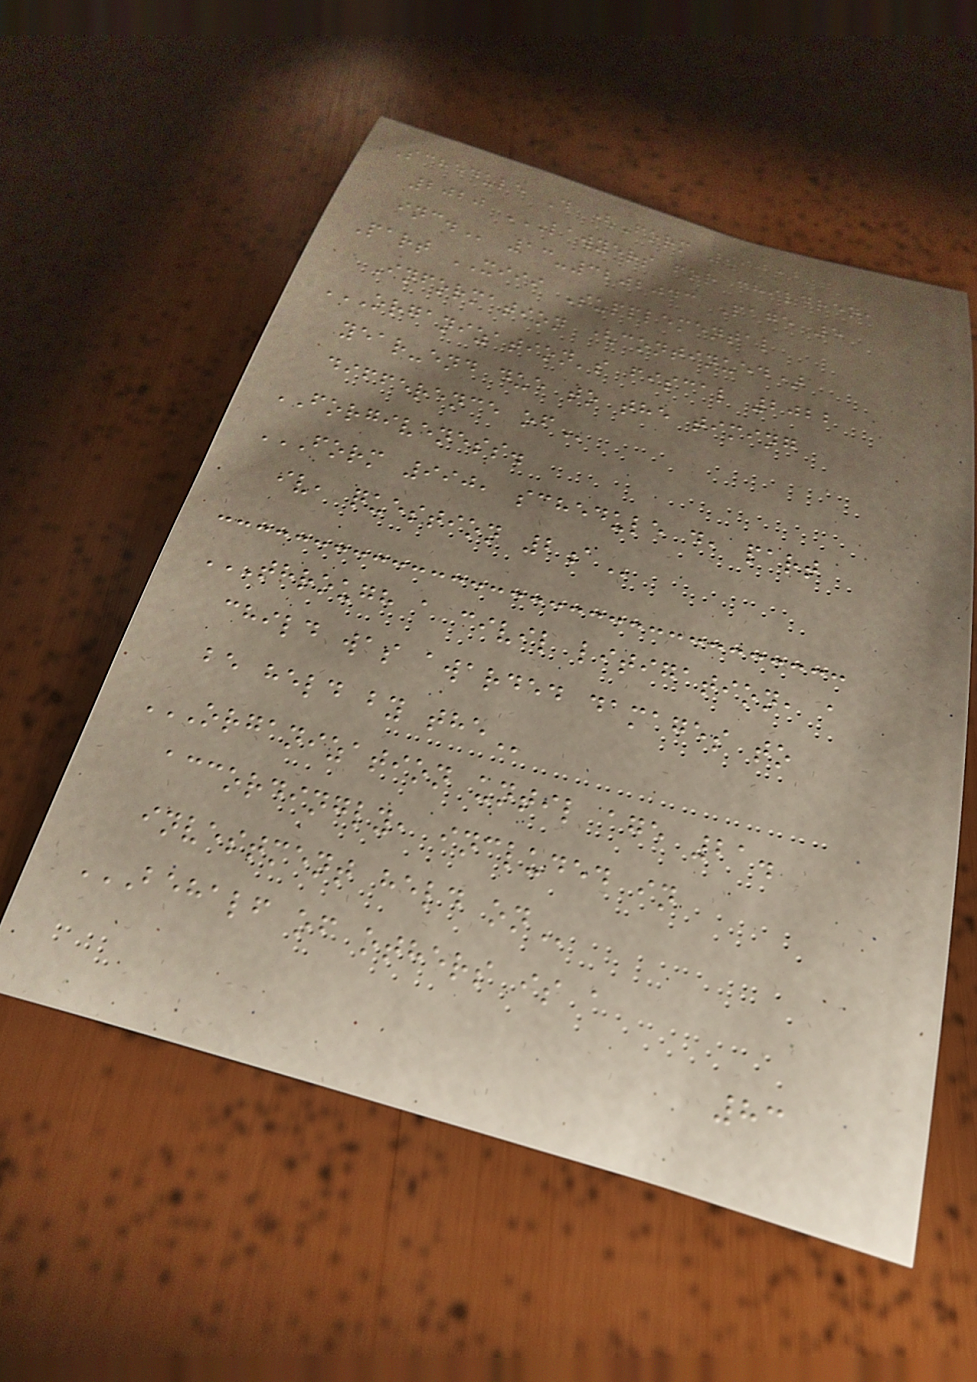Schedule D (Form 990)
2020 LAWYERS FOR CHILDREN,
INC. 13-3202043 Page 5
Part XIII Supplemental
Information (continued)
ORGANIZATION'S FISCAL 2022
YEAR-END DUE TO THE TIMING
DIFFERENCE OF
FORGIVENESS.
FORM 990, SCHEDULE D, PART
IV, QUESTION 2A
THROUGH A CIVIL LITIGATION, A
CHILD WAS AWARDED DAMAGES TO
BE HELD BY THE
ORGANIZATION UNTIL AGE 21.
ACCORDINGLY, INCLUDED IN
INVESTMENT HELD ON
BEHALF OF OTHERS IS A
83
